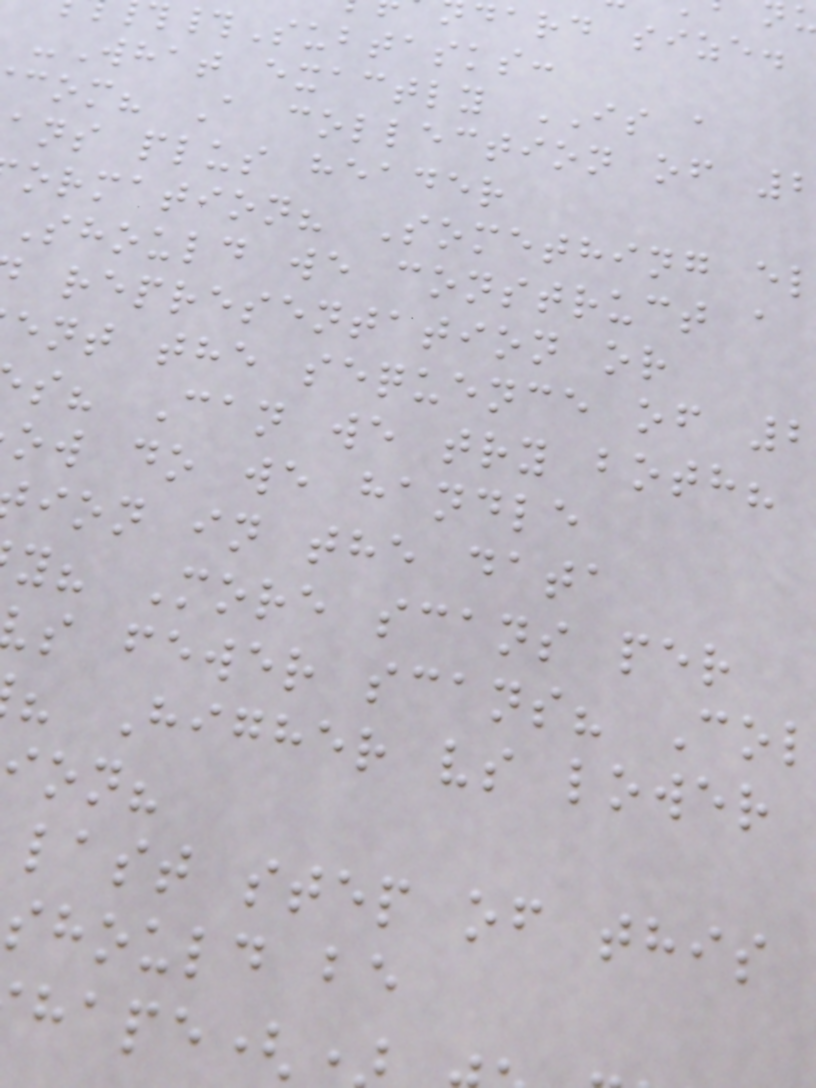dard size.
#Subtasks:
-What exactly IS a
com? A collection of 2
ans plus header
ormation? Something el
Should we construct a
representation or
ent the sequence of 2
s? Can we try both?
ow do we handle
ion in the data
y? More scans per
s fewer scans? Col
Higher vs lower
ion?
last step of this
should be
